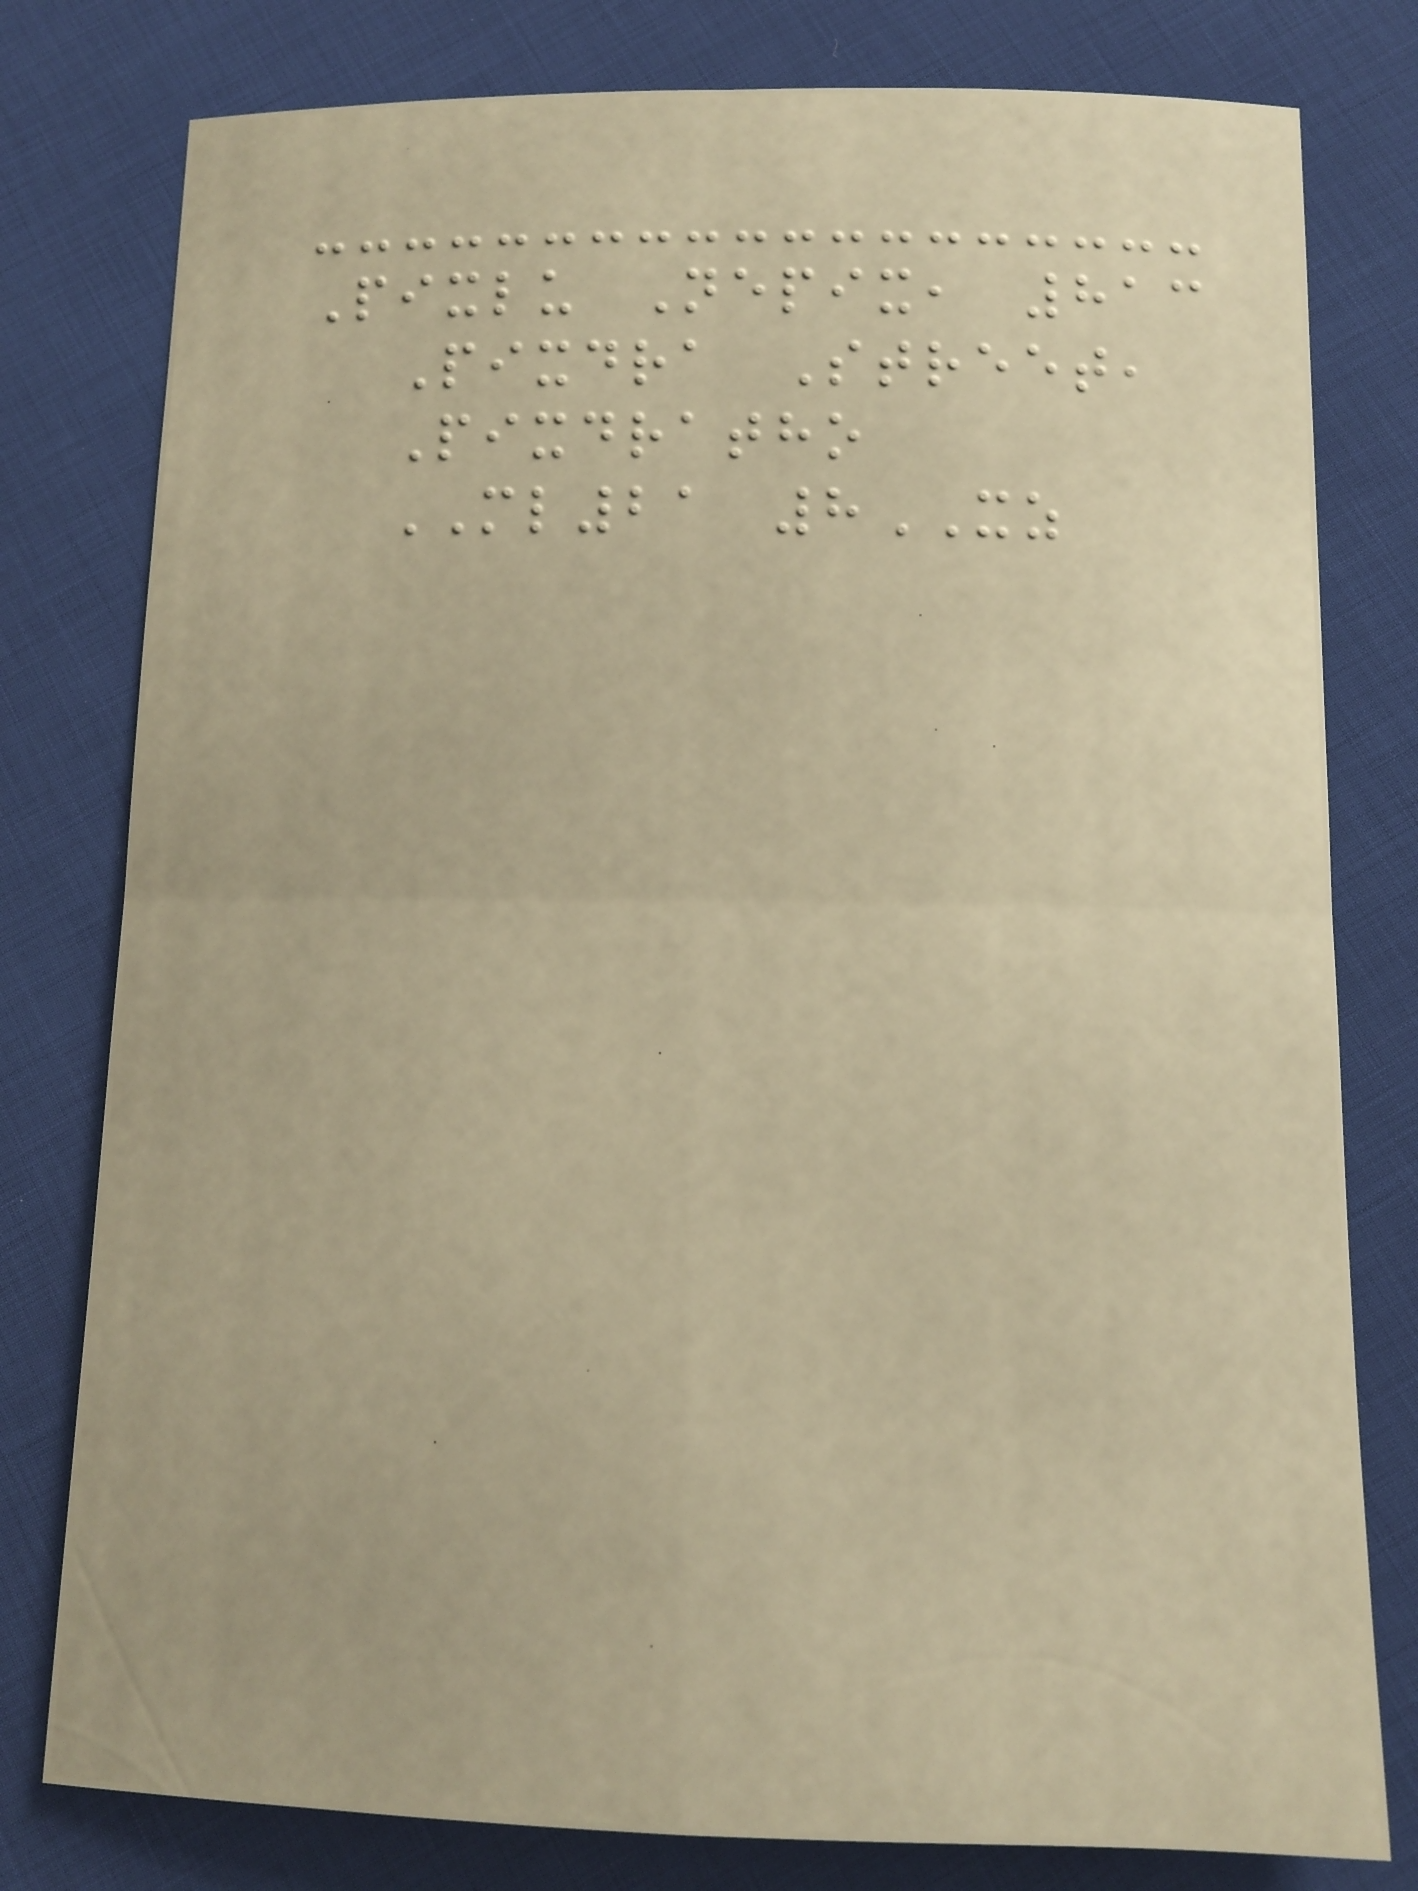Pixlu Nepix, 813
Pixdra Street,
Pixdratho
ML21 8XZ
